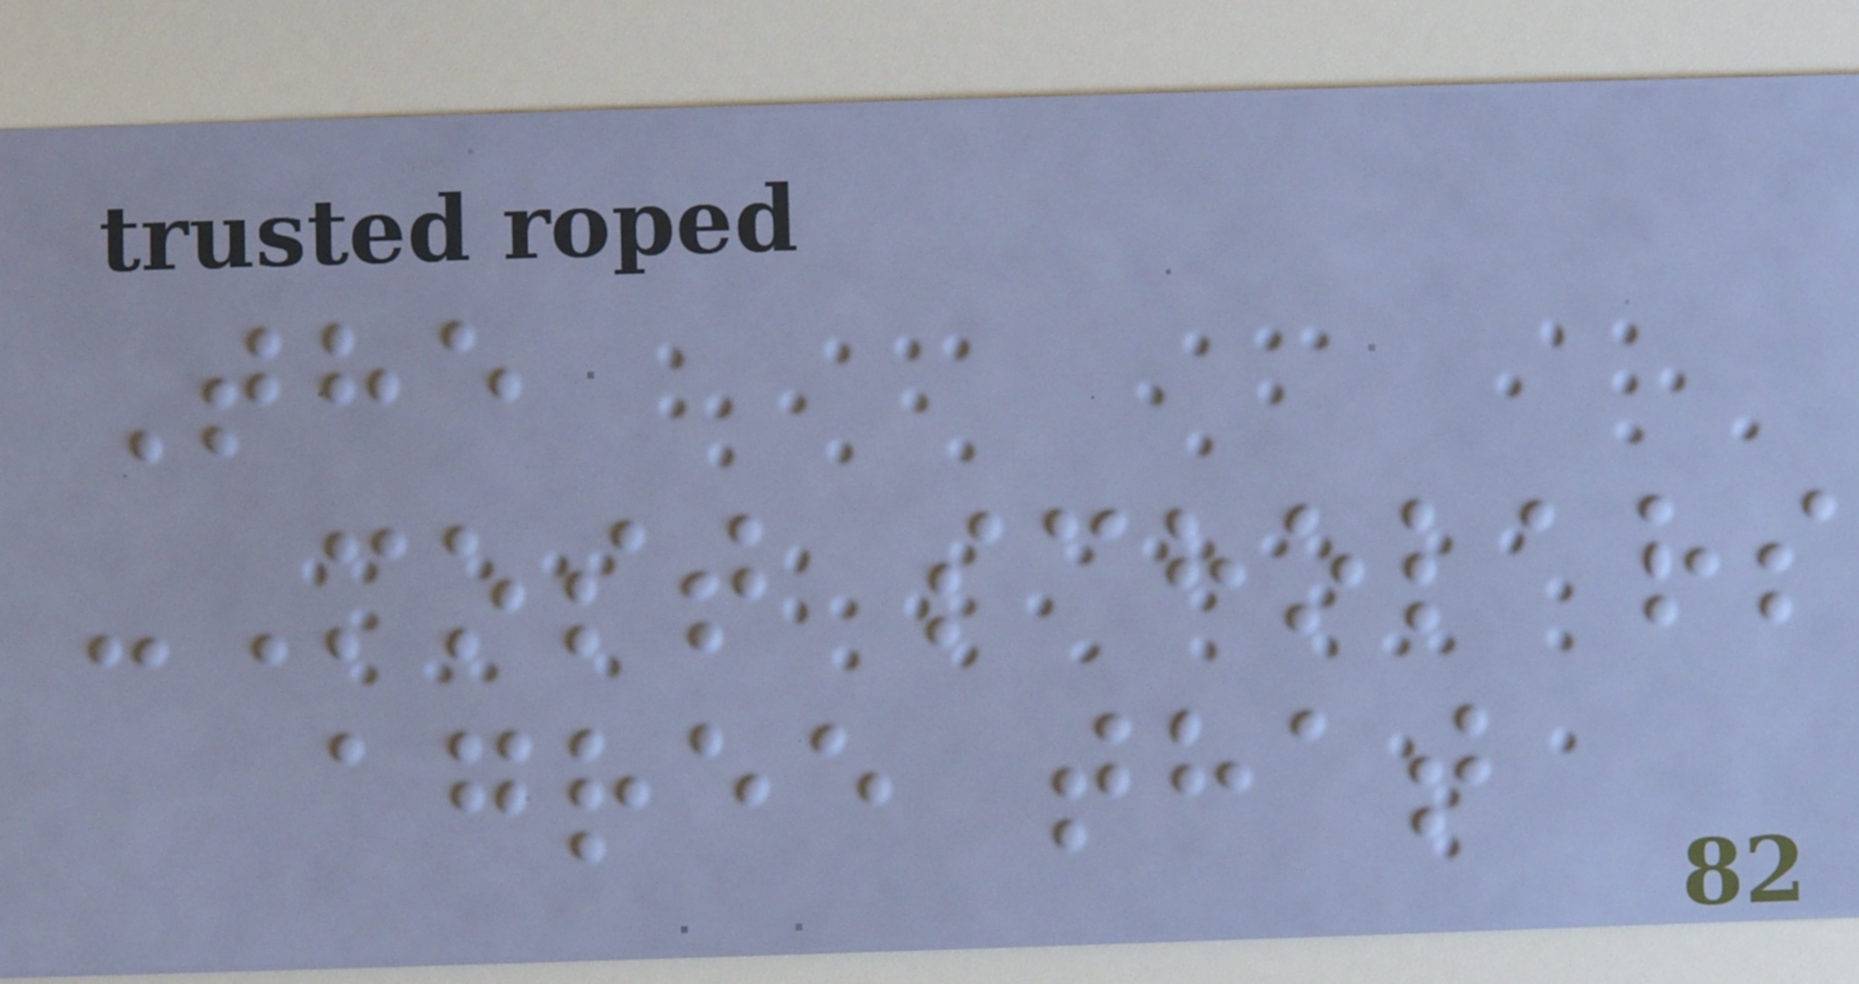The
-Most scholars
agree that
